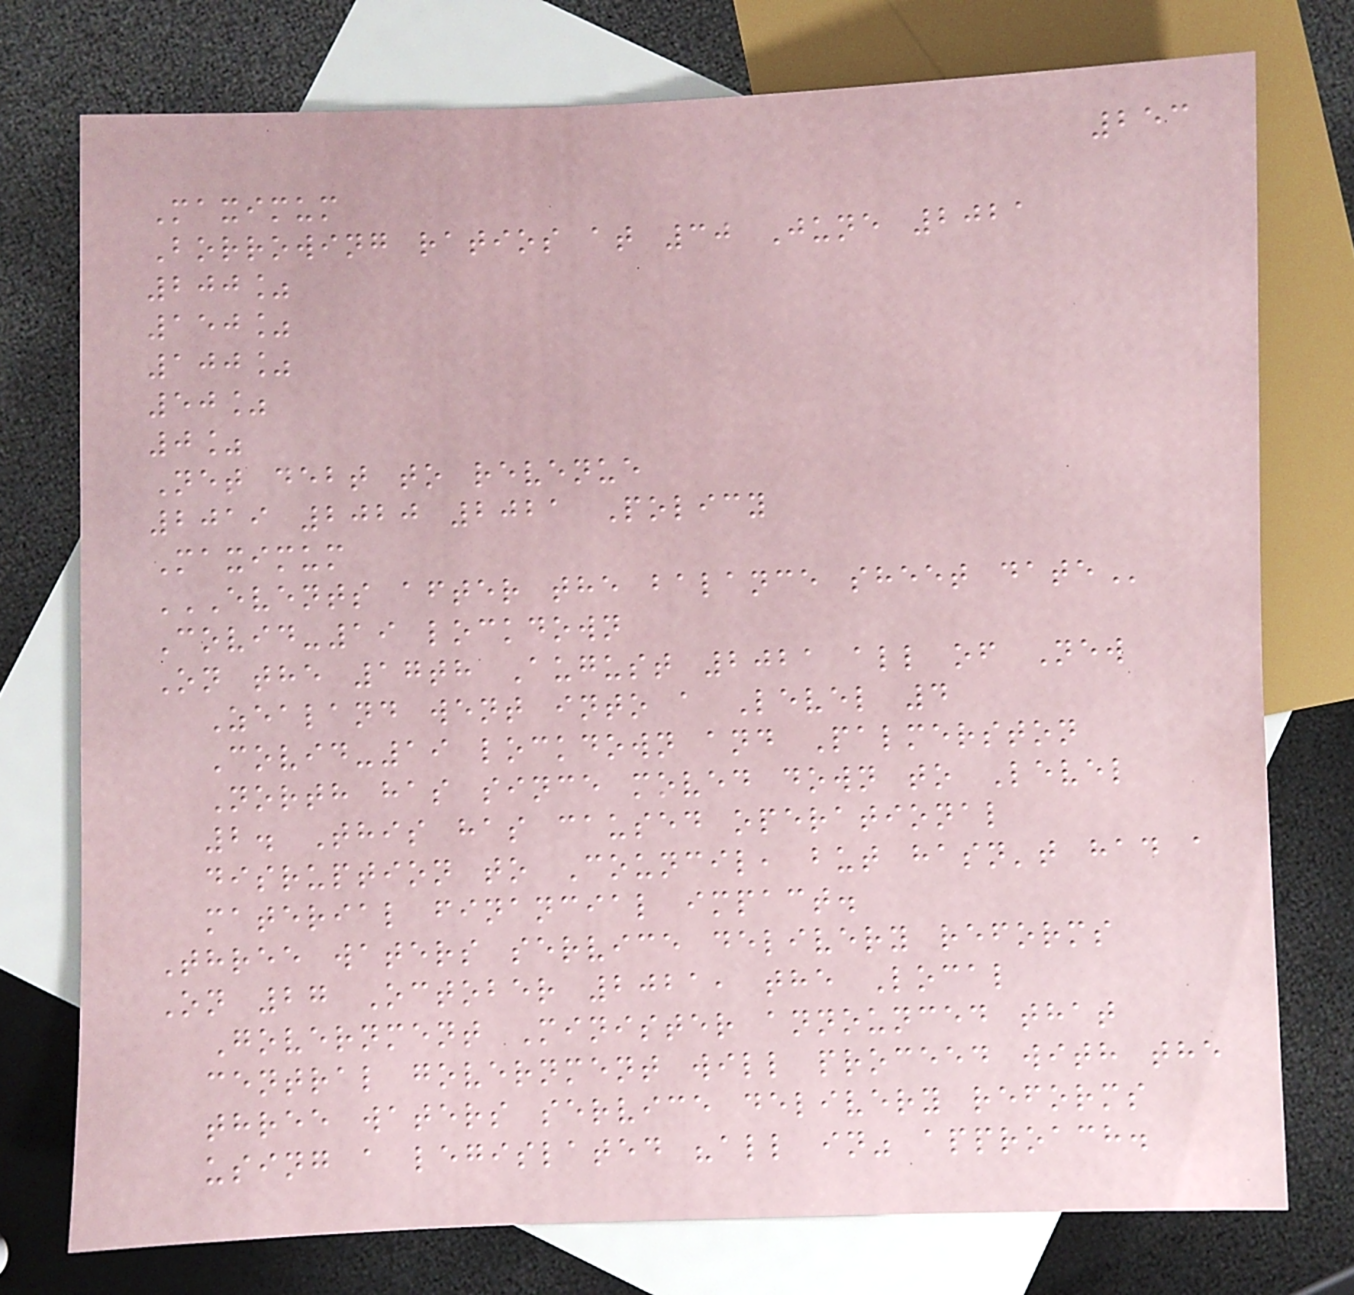253
Maximum
Borrowing ratios at 30 June 2021
200%
150%
100%
50%
0%
Net debt to revenue
2019 2020 2021 Policy
Maximum
EVENTS AFTER THE BALANCE SHEET DATE
Covid-19 lockdown
On the 17th August 2021 all of New
Zealand went into a Level 4
Covid-19 lockdown and Palmerston
North has since moved down to Level
2. This has caused operational
disruption to Council, but hasn't had a
material financial impact.
Three waters service delivery reforms
On 27 October 2021, the Local
Government Minister announced that
central government will proceed with the
three waters service delivery reforms
using a legislated "all in" approach.
